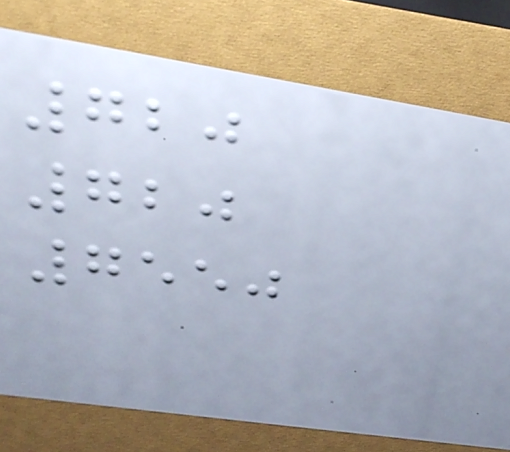720
720
7550
